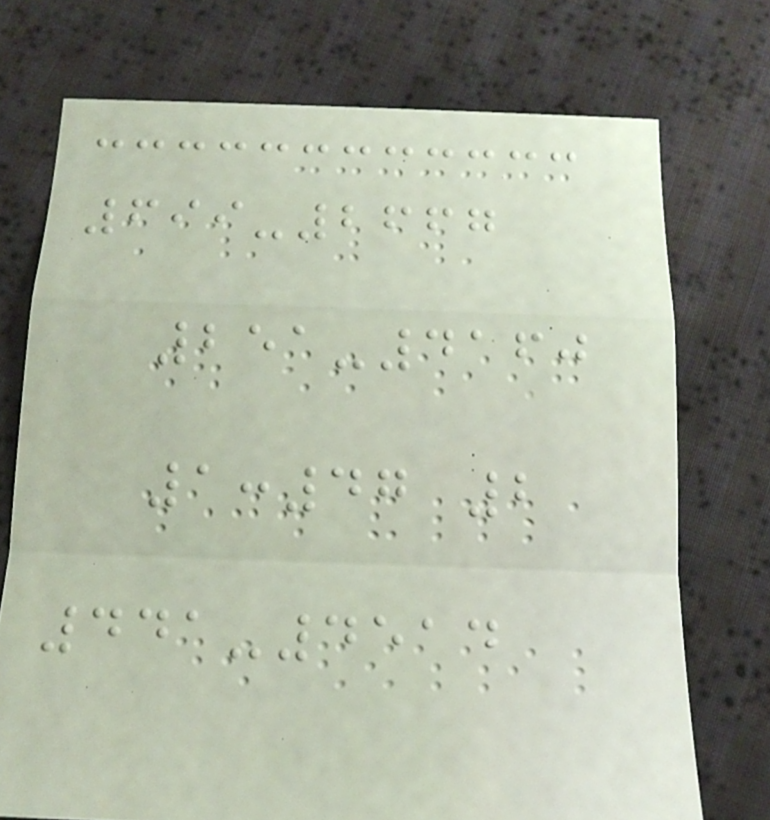699-2667
251-4160
1:47 2
441-4514
